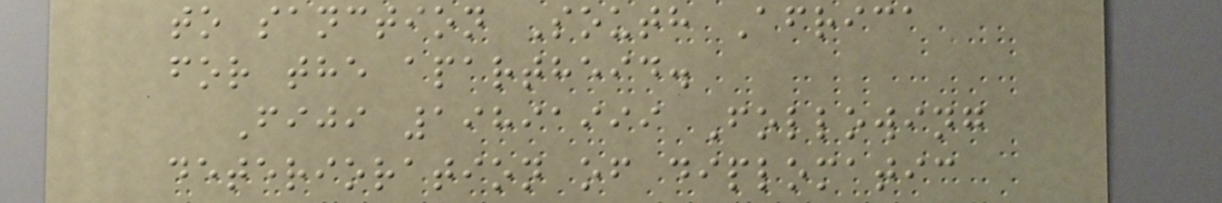to sanction South Africa
for the apartheid.
Fiji 19891999 Following
deterioration of diplomatic
